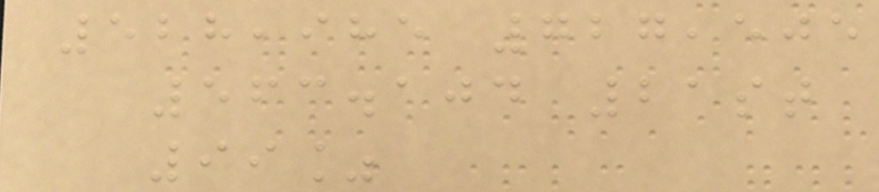528,985 727,505
563.104 21st
99%
